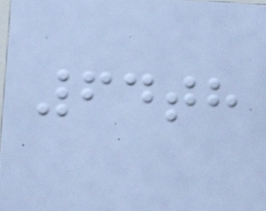64th
